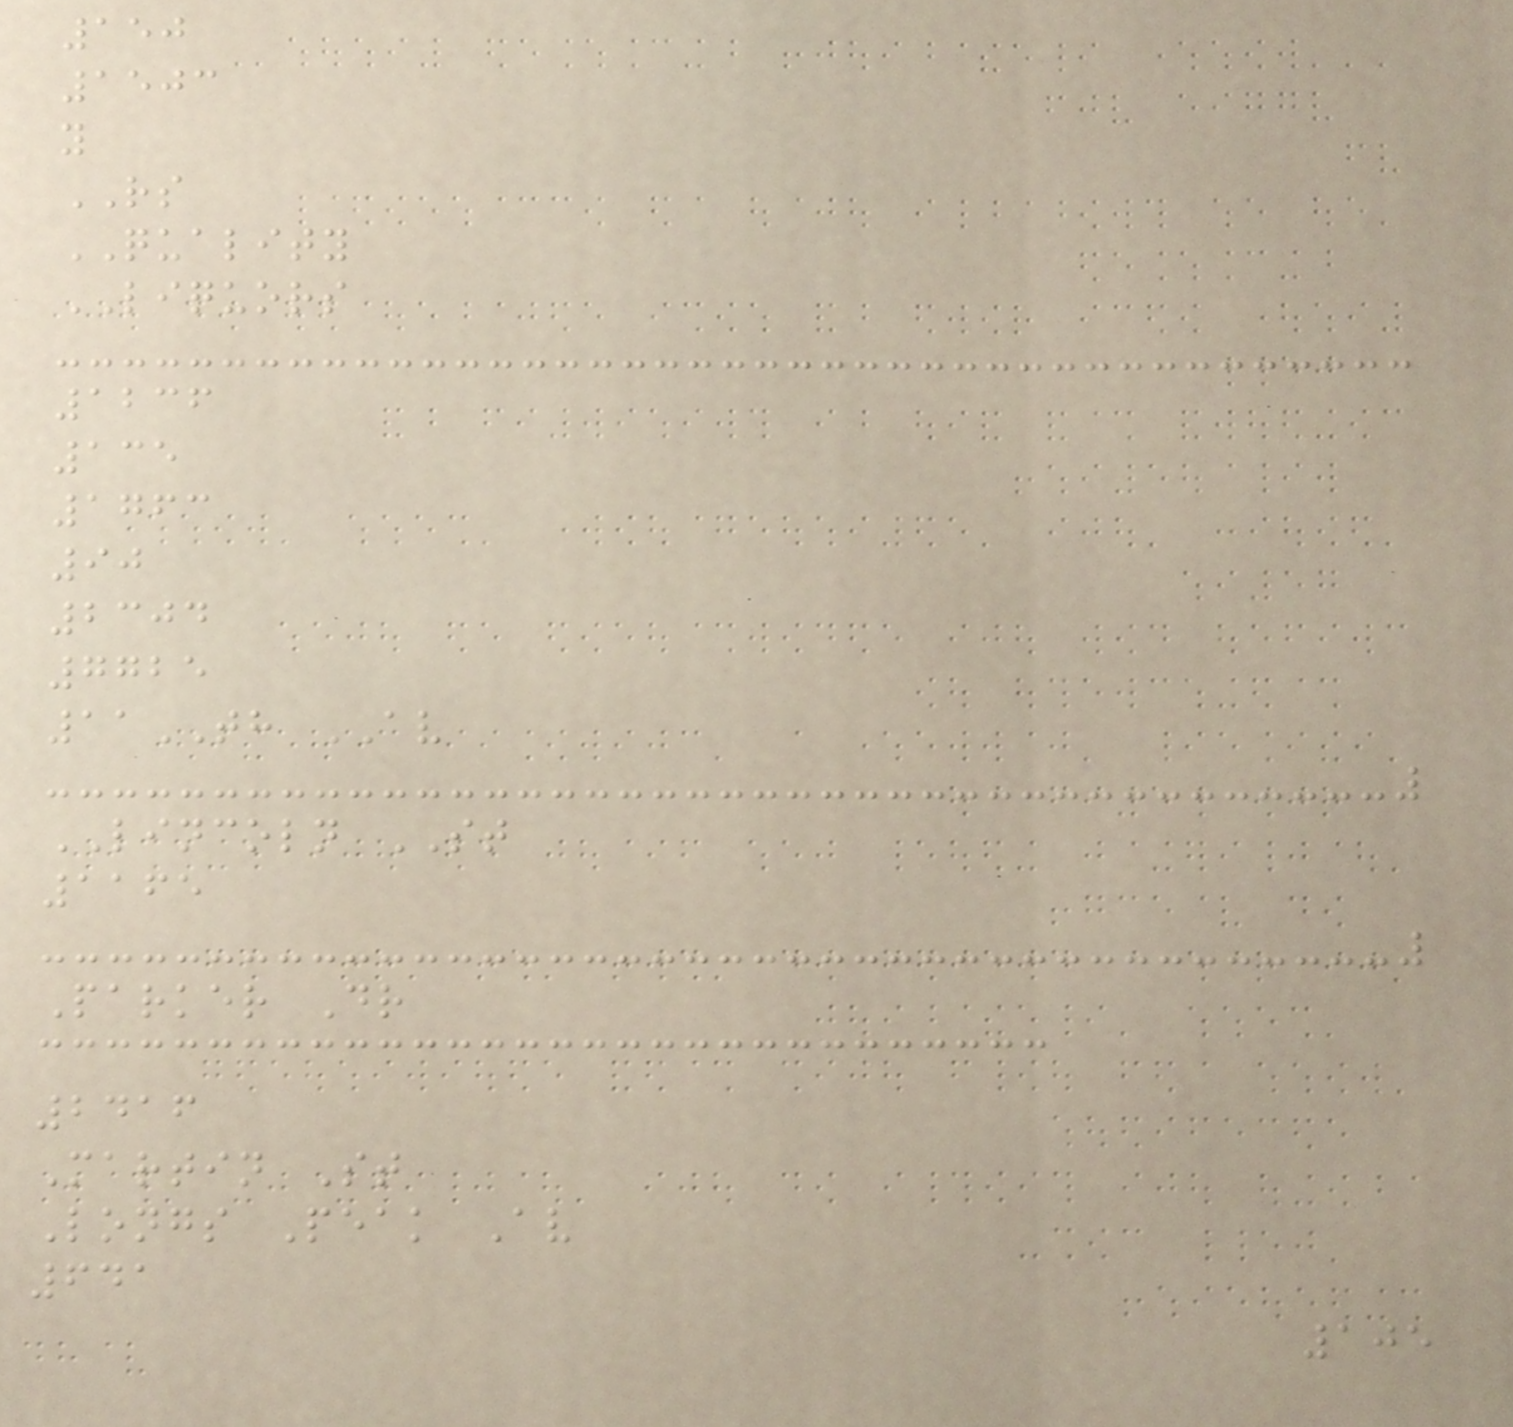150
1503
y
RS
QUALITY
LIQUORS
1236
135
1763
90
2304
7725
11TH AV
LINCOLN ST
1165
Parker Dr
2416
Martin St
Longs Peak Av
641
105
